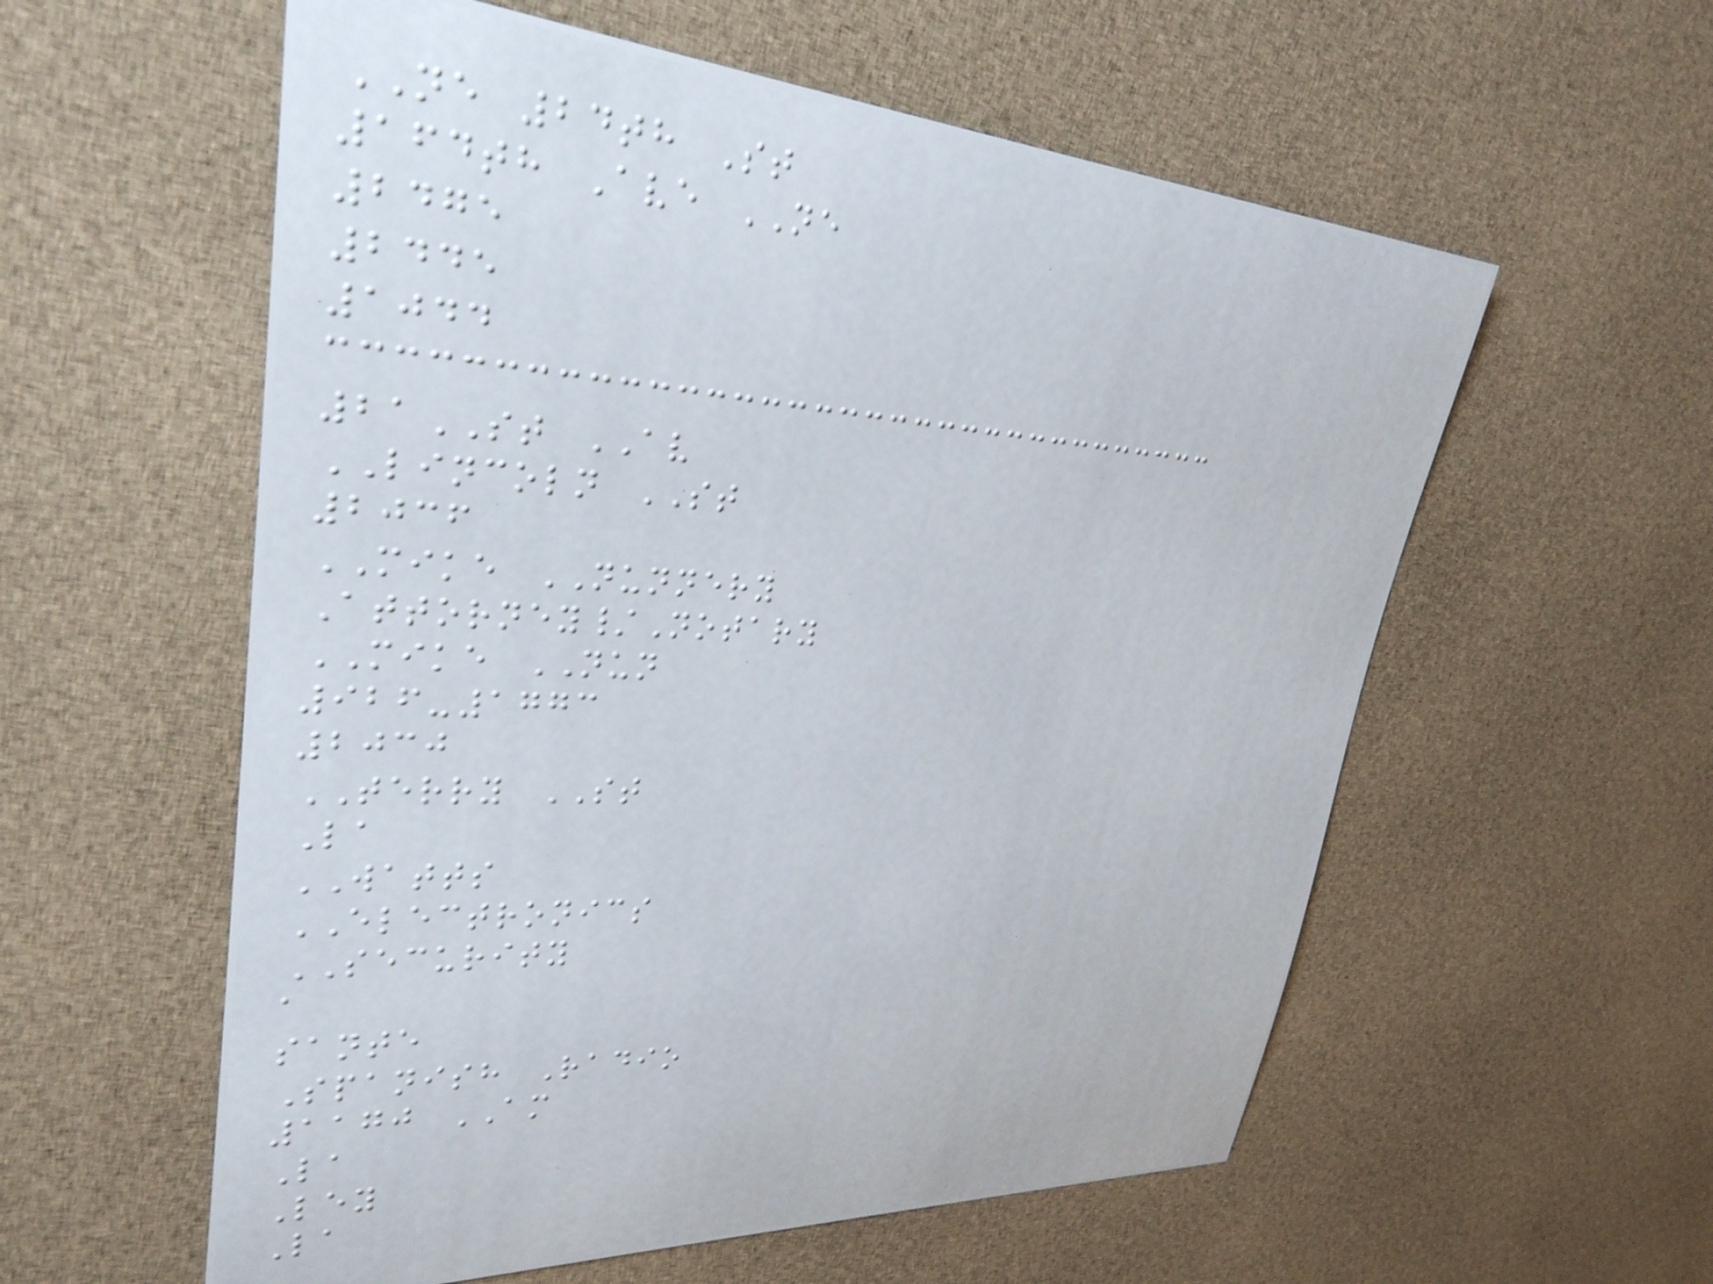NE 24th St
164th Ave NE
2475
2445
1044
21ST AV
LINCOLN ST
2036
MIKE NUNNERY
Attorney/Notary
MIKE NUN
926-1773
2030
TERRY ST
La
WATTS
ELECTRONICS
SECURITY
a
sante
Spanish Radio
1170 AM
La
Ley
La
